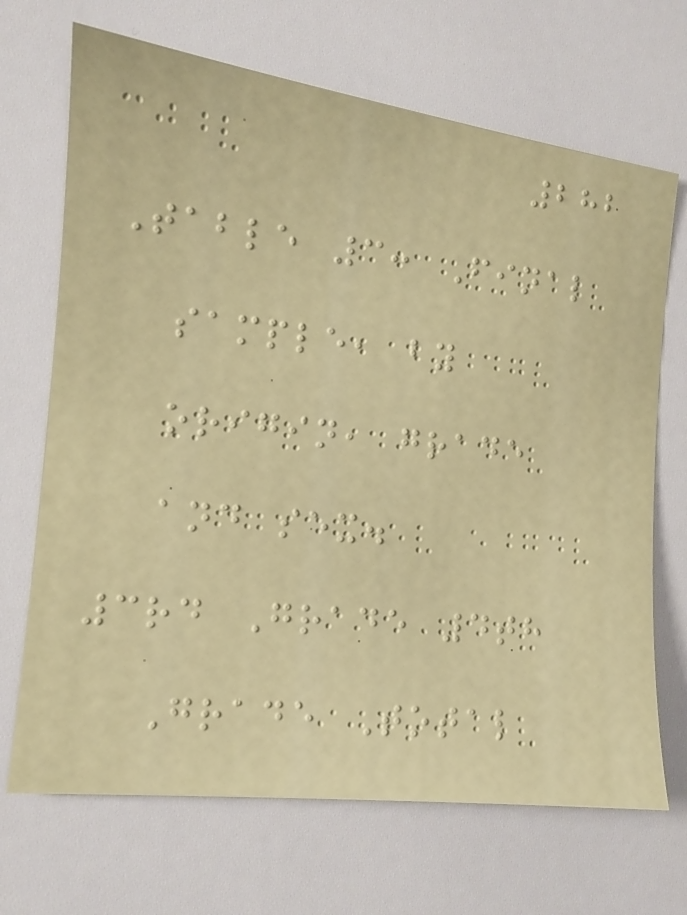282
Table 3: Final
sample, by
origin, grade
and sex.
3rd Grade 4th
Grade Total
